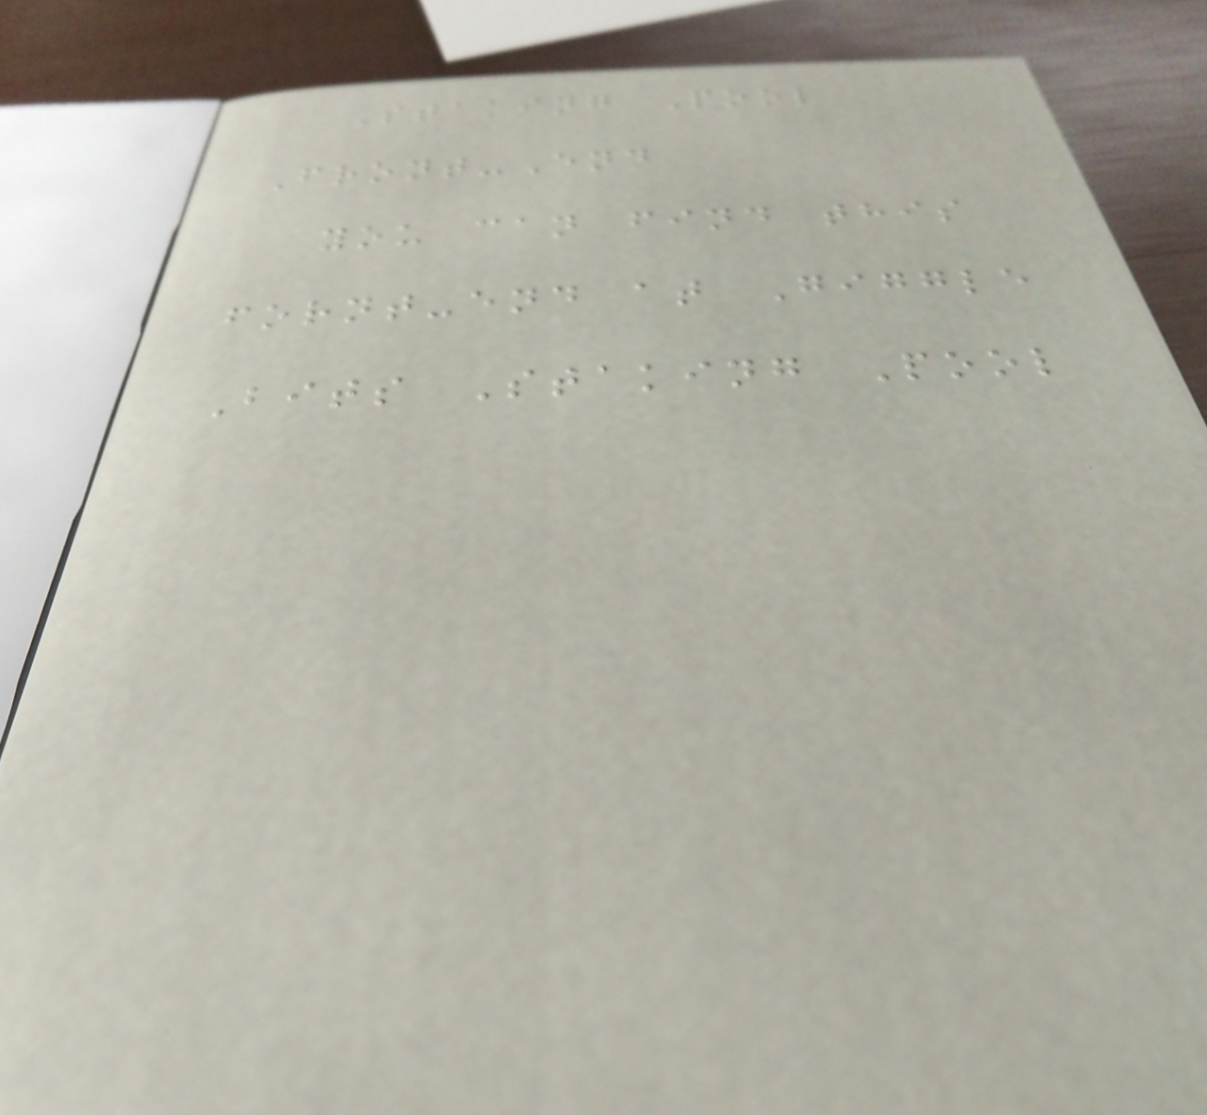Staking Pool
Front-End
you can find this
fornt-end at Giggle
Bits Staking Pool
